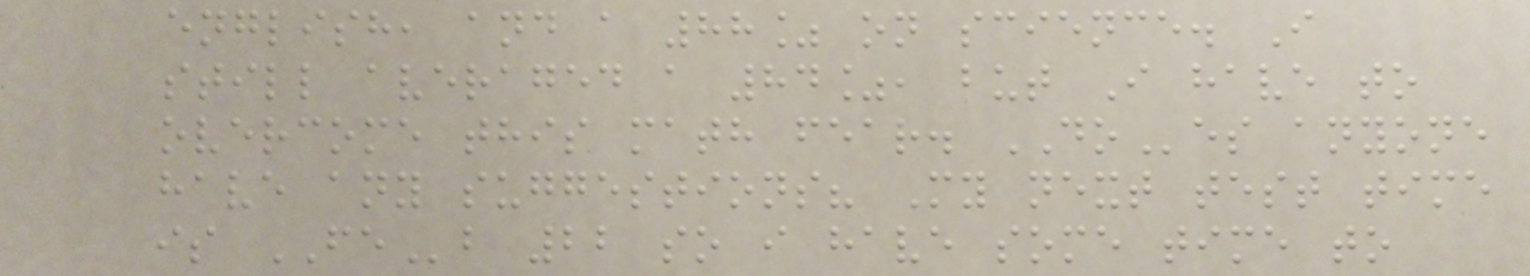english, and a 88% on science. I
still averaged a 84%, but I have to
overcome this math fear. DOes anyone
have any suggestions? My next test time
is FEb 22 so i have some time to
